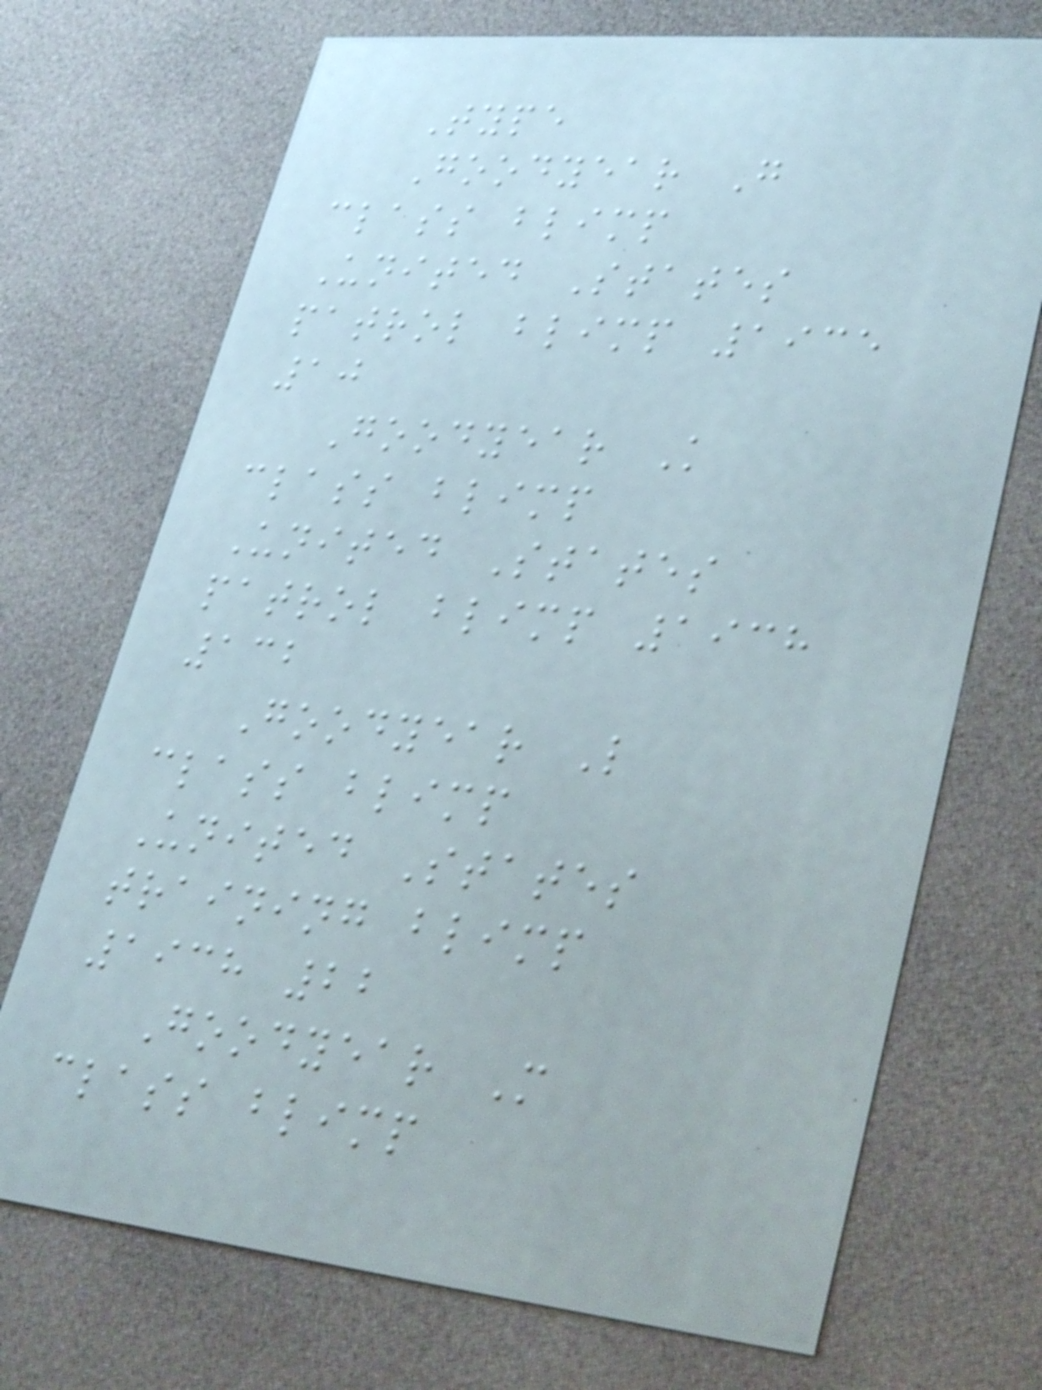Type
Goodyear G
class blimp
United States
patrol blimp 1935
10
Goodyear K
class blimp
United States
patrol blimp 1938
132
Goodyear L
class blimp
United States
training blimp
1938 22
Goodyear M
class blimp
